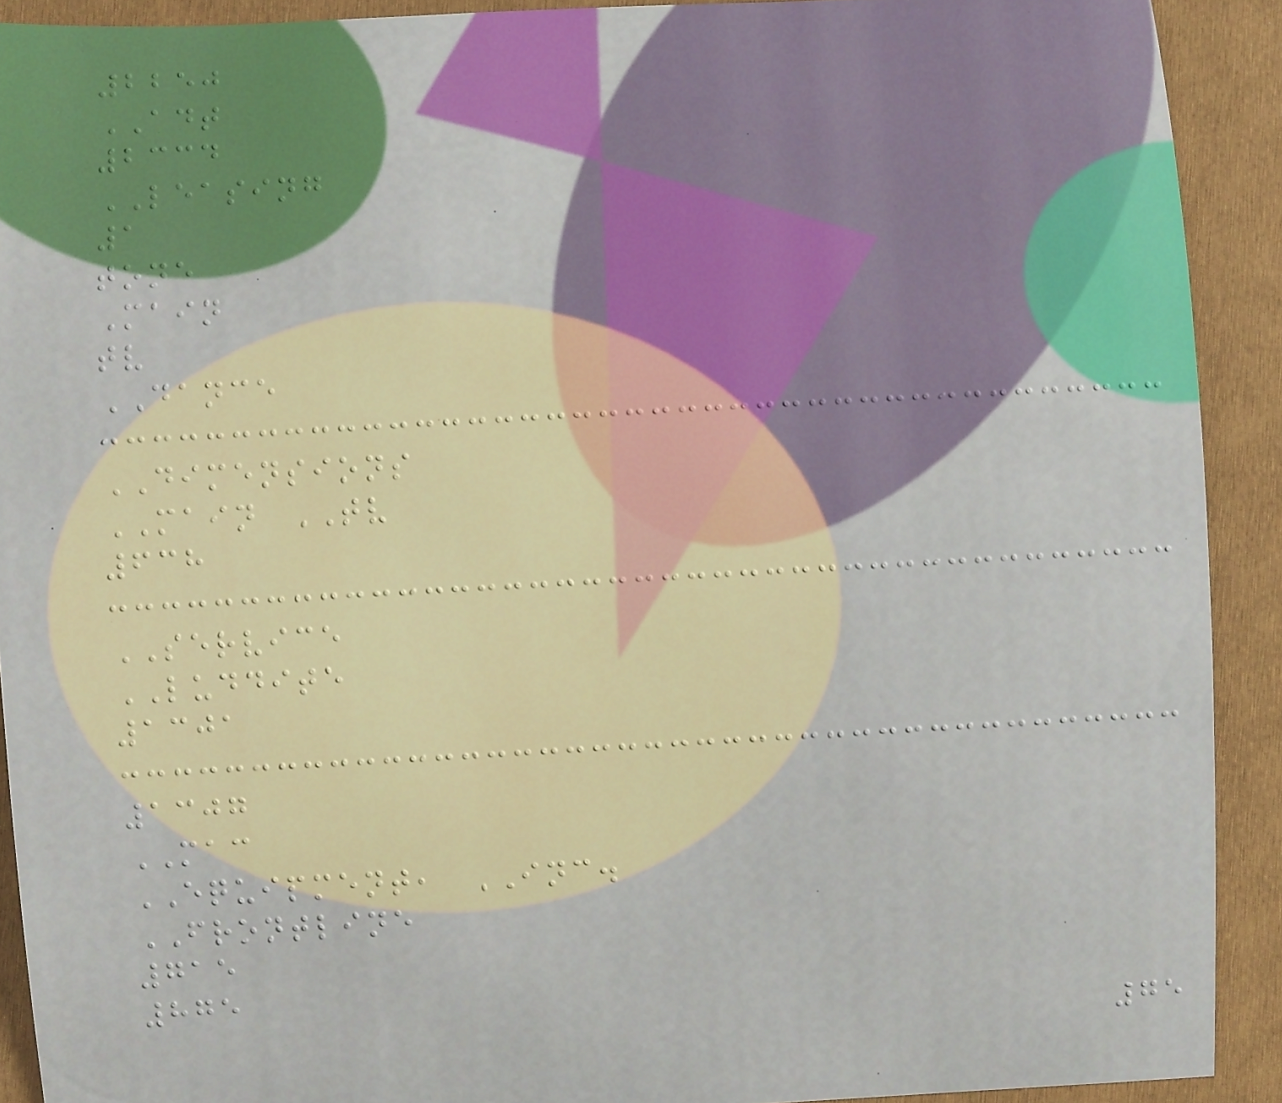2250
ADT
2334
LEASING
1
tone
Main
tv
DANCE
DIMENSIONS
MAIN TV
638
SERVICE
LUDDITE
1301
1307
MAC
EQUIPMENT, INC.
FRONTLINE
715
875
75
